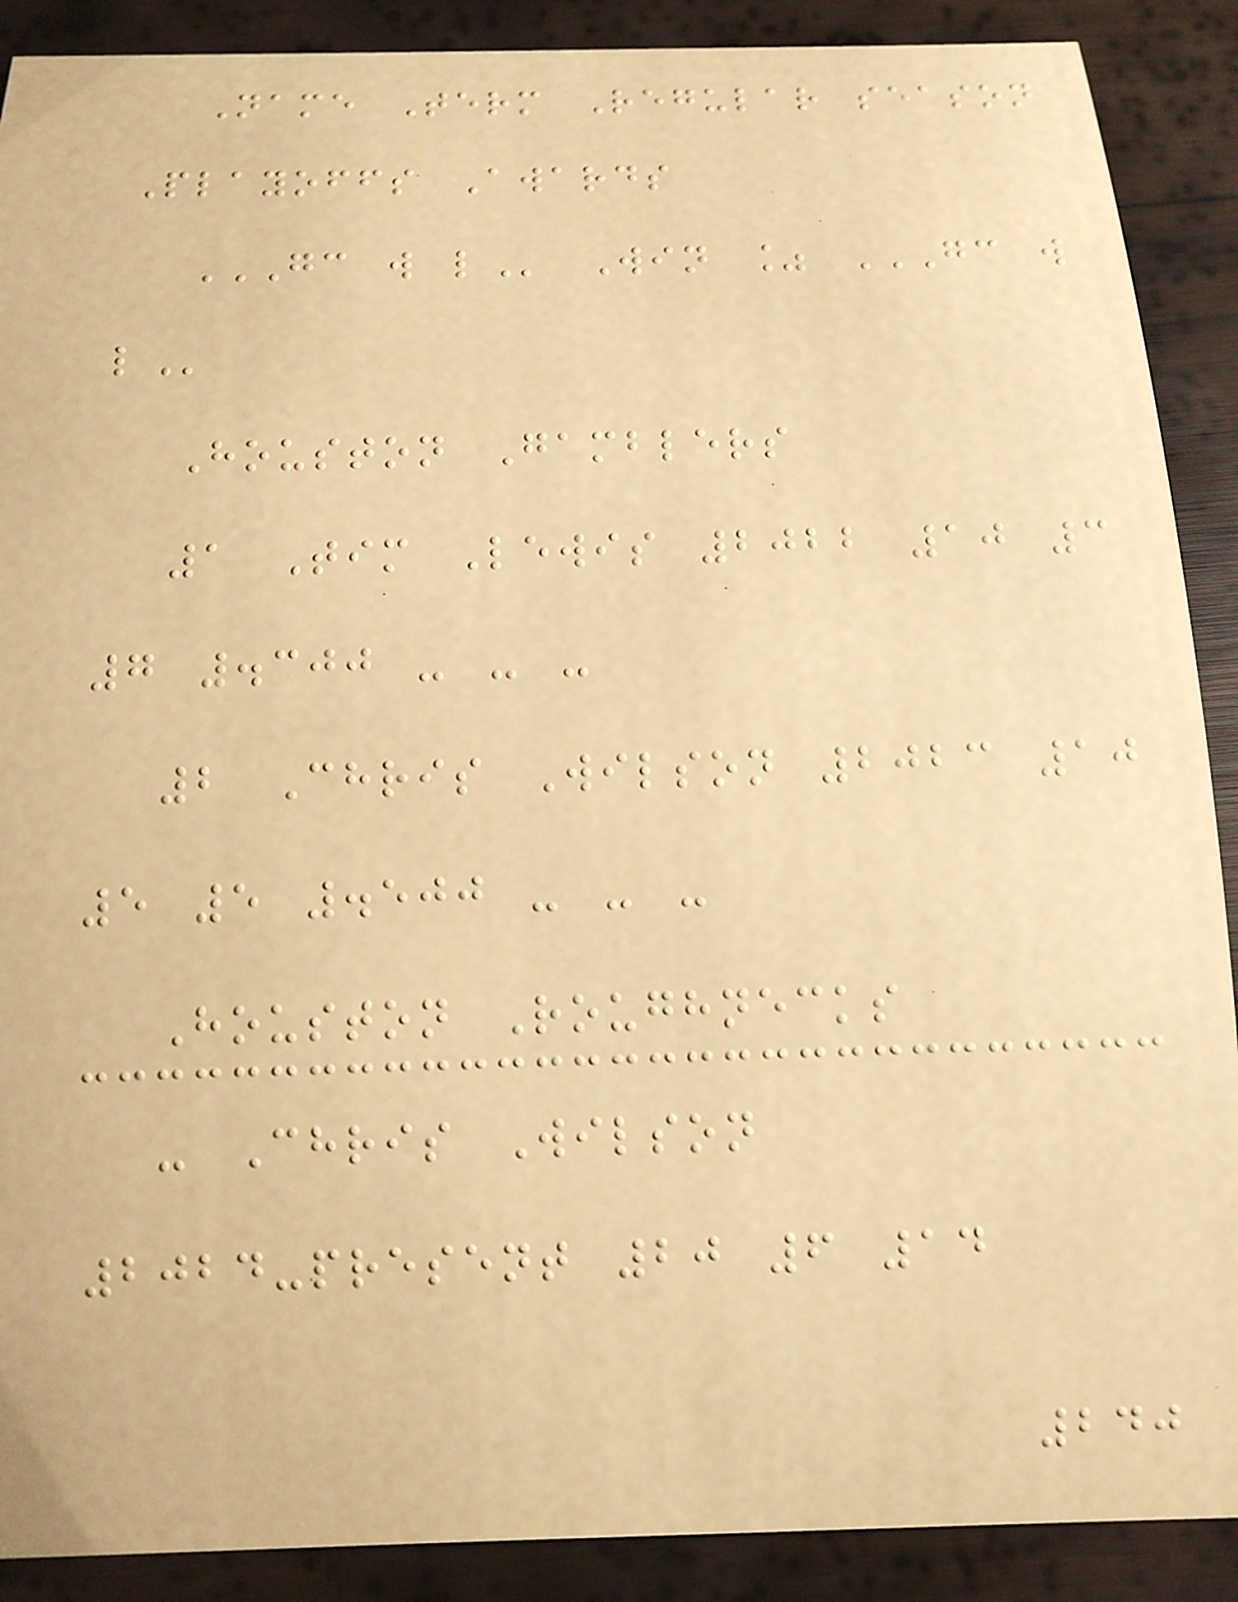Name Term Regular season
Playoffs Awards
GC W L Win % GC W
L
Houston Gamblers
1 Tim Lewis 2022 10 3
7 .300 - - -
2 Chris Wilson 2023 10
5 5 .500 - - -
Houston Roughnecks
- Chris Wilson
2024-present 20 6 14
240
